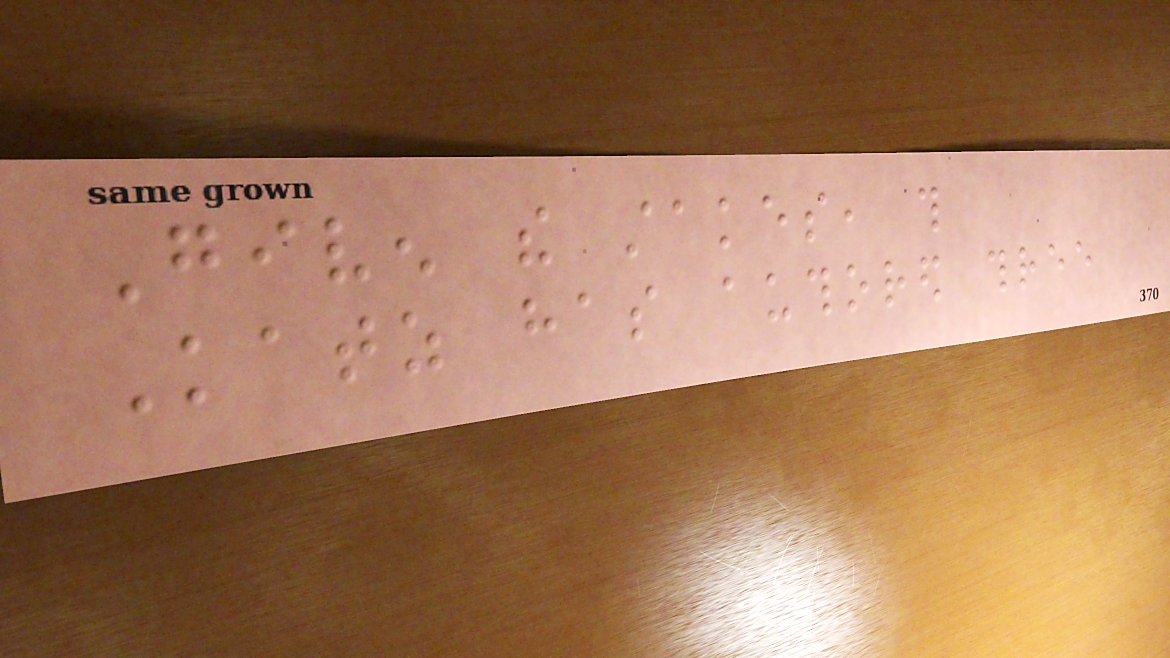Given the stakes, this
Katz has authored three
